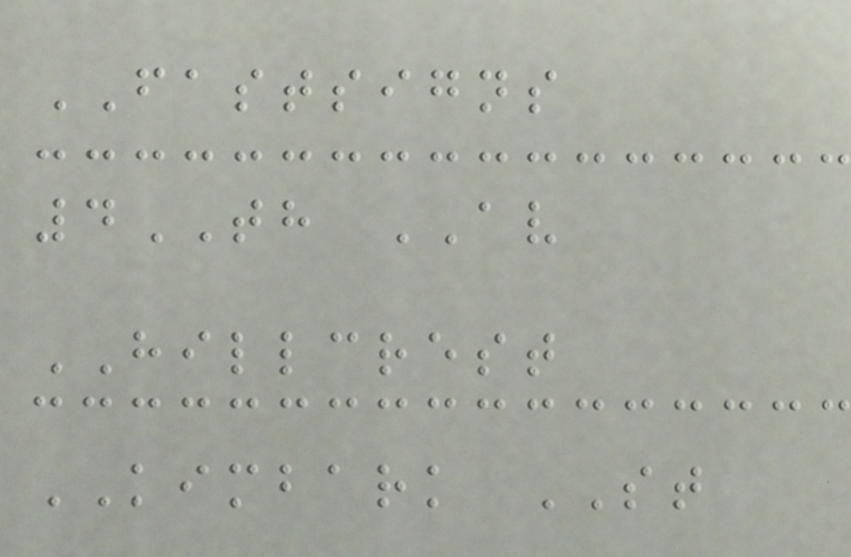FASTSIGNS
4TH AV
HILLCREST
KIMBARK ST
